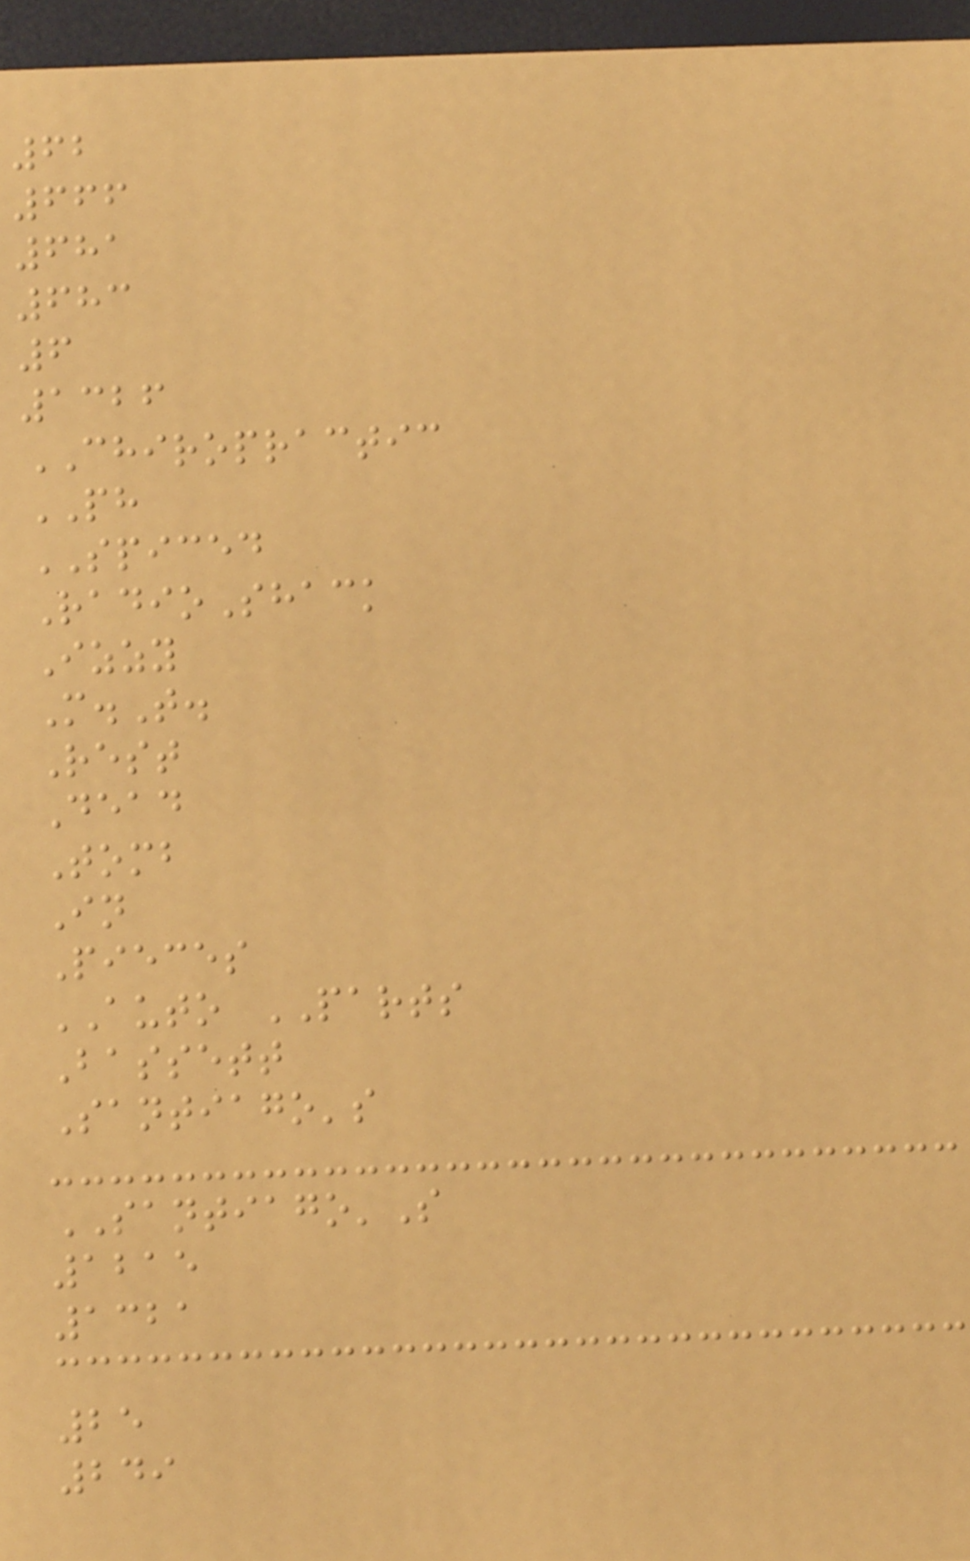62
666
681
683
6
1326
CHIROPRACTIC
PH
SPICED
RadioShack
Izzy
M.T.
Rest
Dead
Tomb
In
Pieces
AUTO PARTS
Bassett
Santiago's
SANTIAGO'S
1215
1321
25
249
